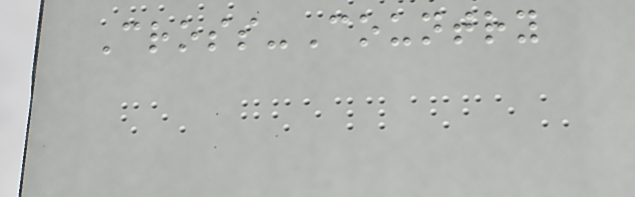Cross-Country
